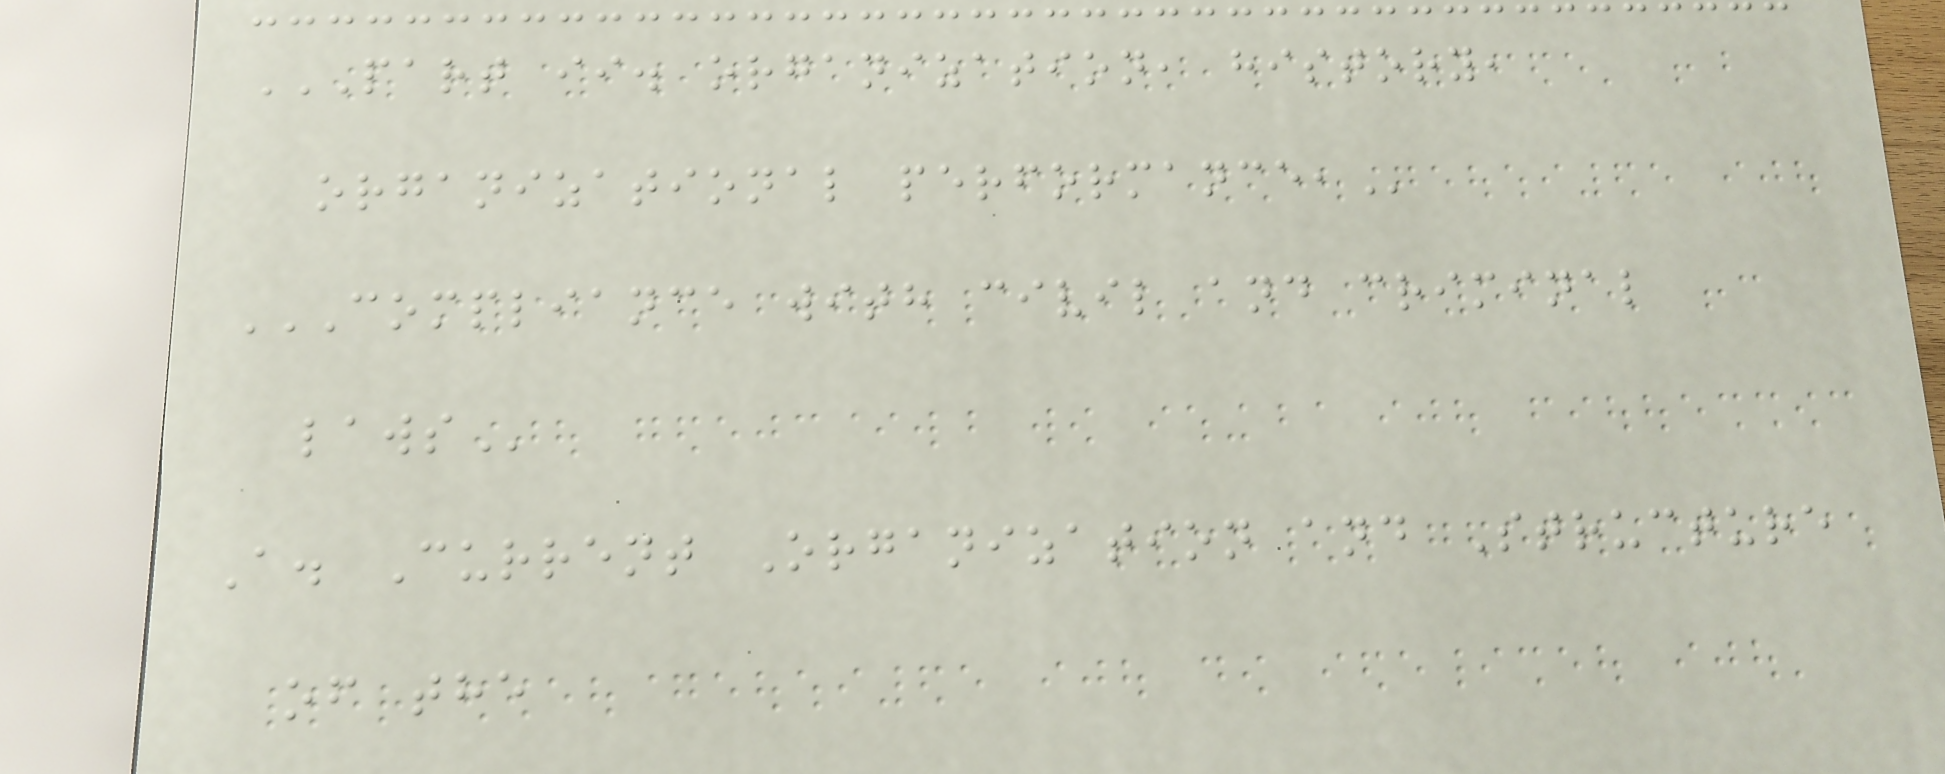PART II. ORGANIZATION, HISTORY,
ORGANIZATIONAL PERFORMANCE,
COMPLIANCE WITH CIVIL AND CRIMINAL
LAWS
A. Current Organization and Structure
of the
